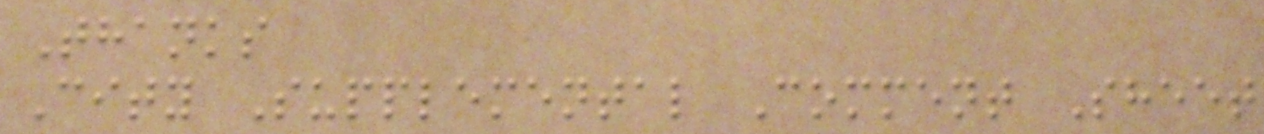Thanks
City Supplemental Comment Sheet
